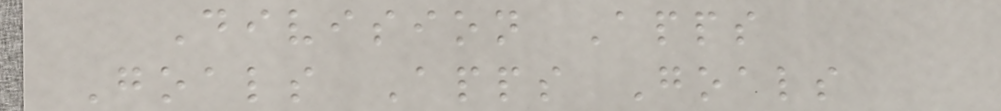Division Apps
Goals Apps Goals
